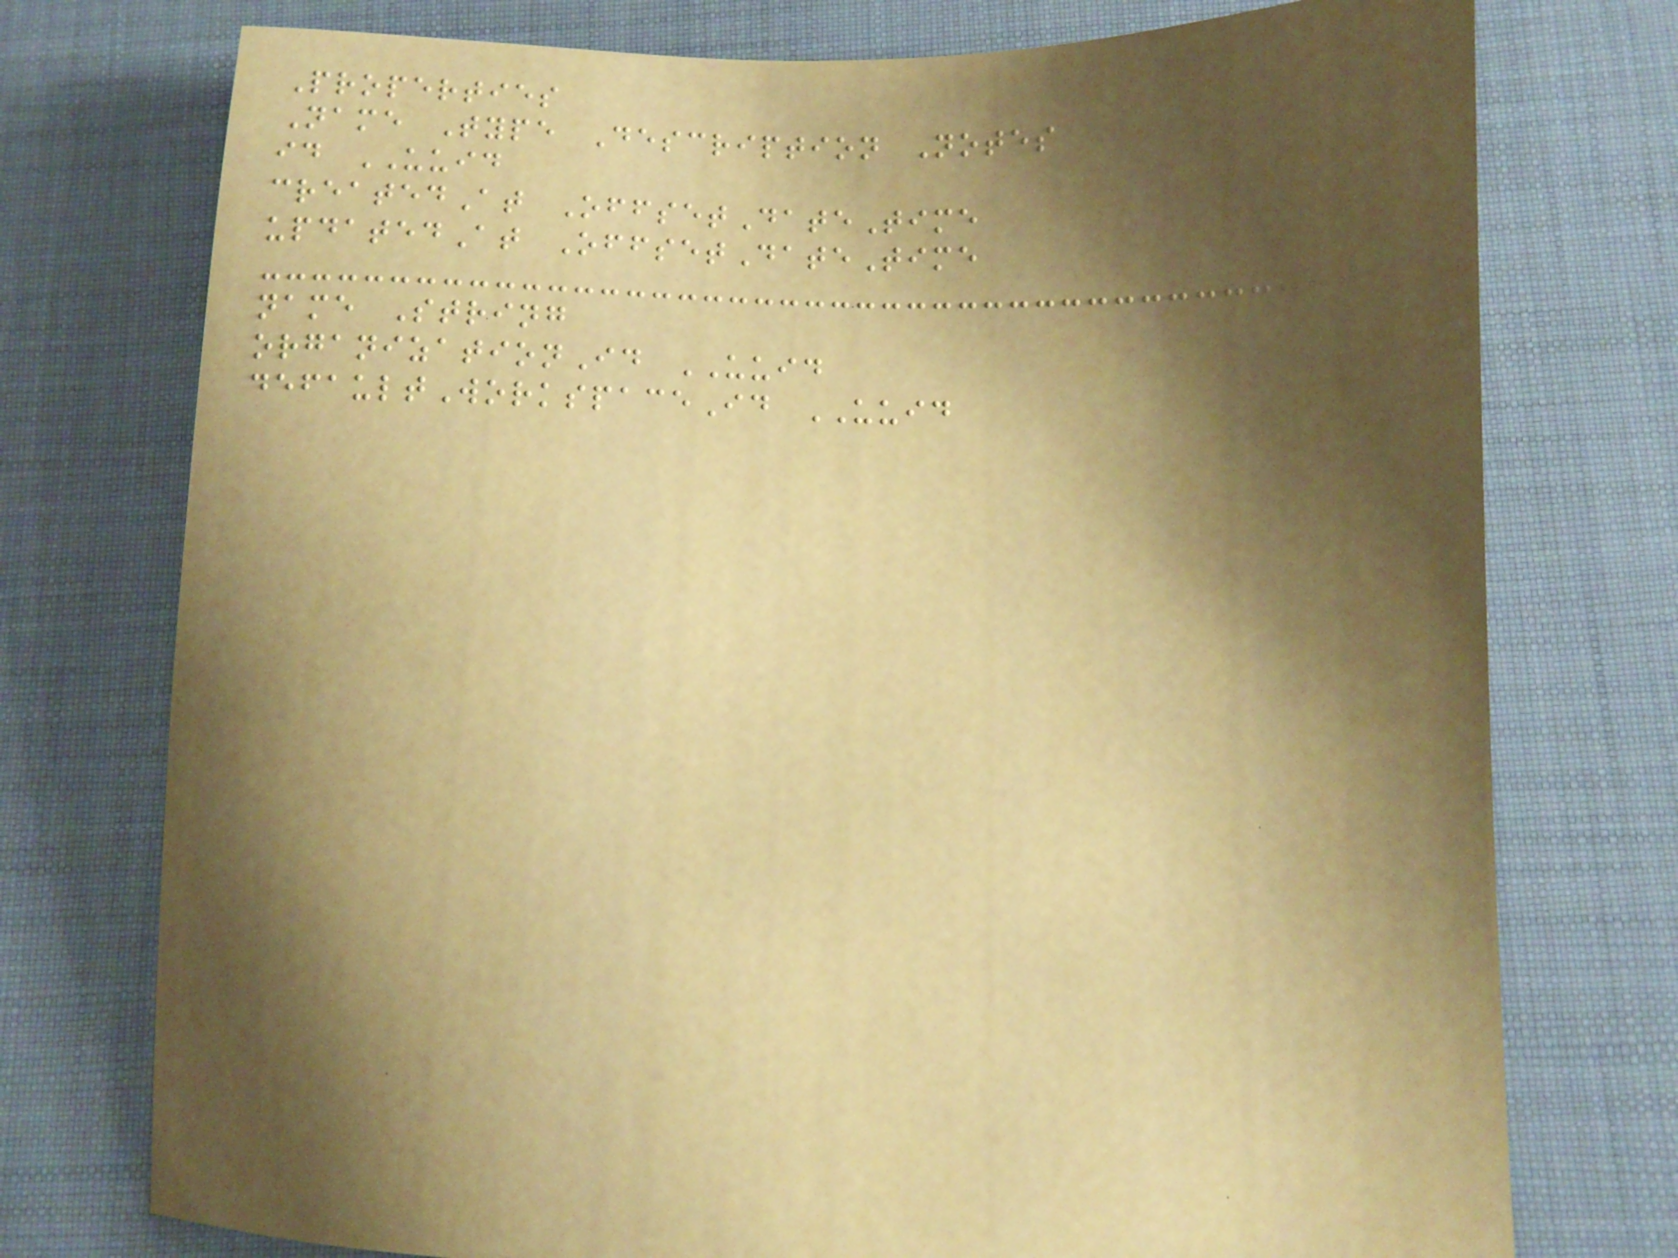Properties
Name Type Description Notes
id UUID
createdAt OffsetDateTime
updatedAt OffsetDateTime
name String
organizationId UUID
defaultWorkspaceId UUID
